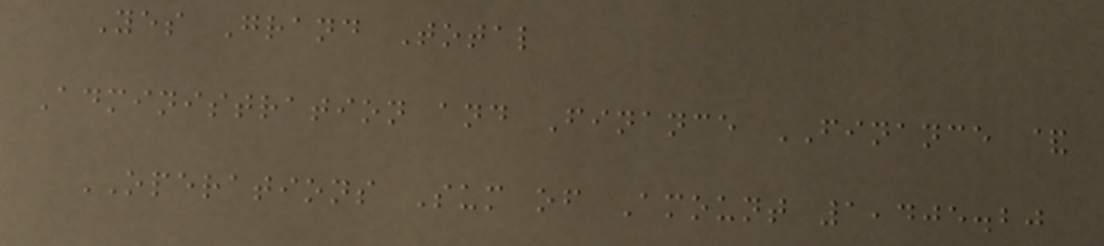Yes Grand Total
Administration and Finance FINANCE &
OPERATIONS Sum of Amount 1,405.20
